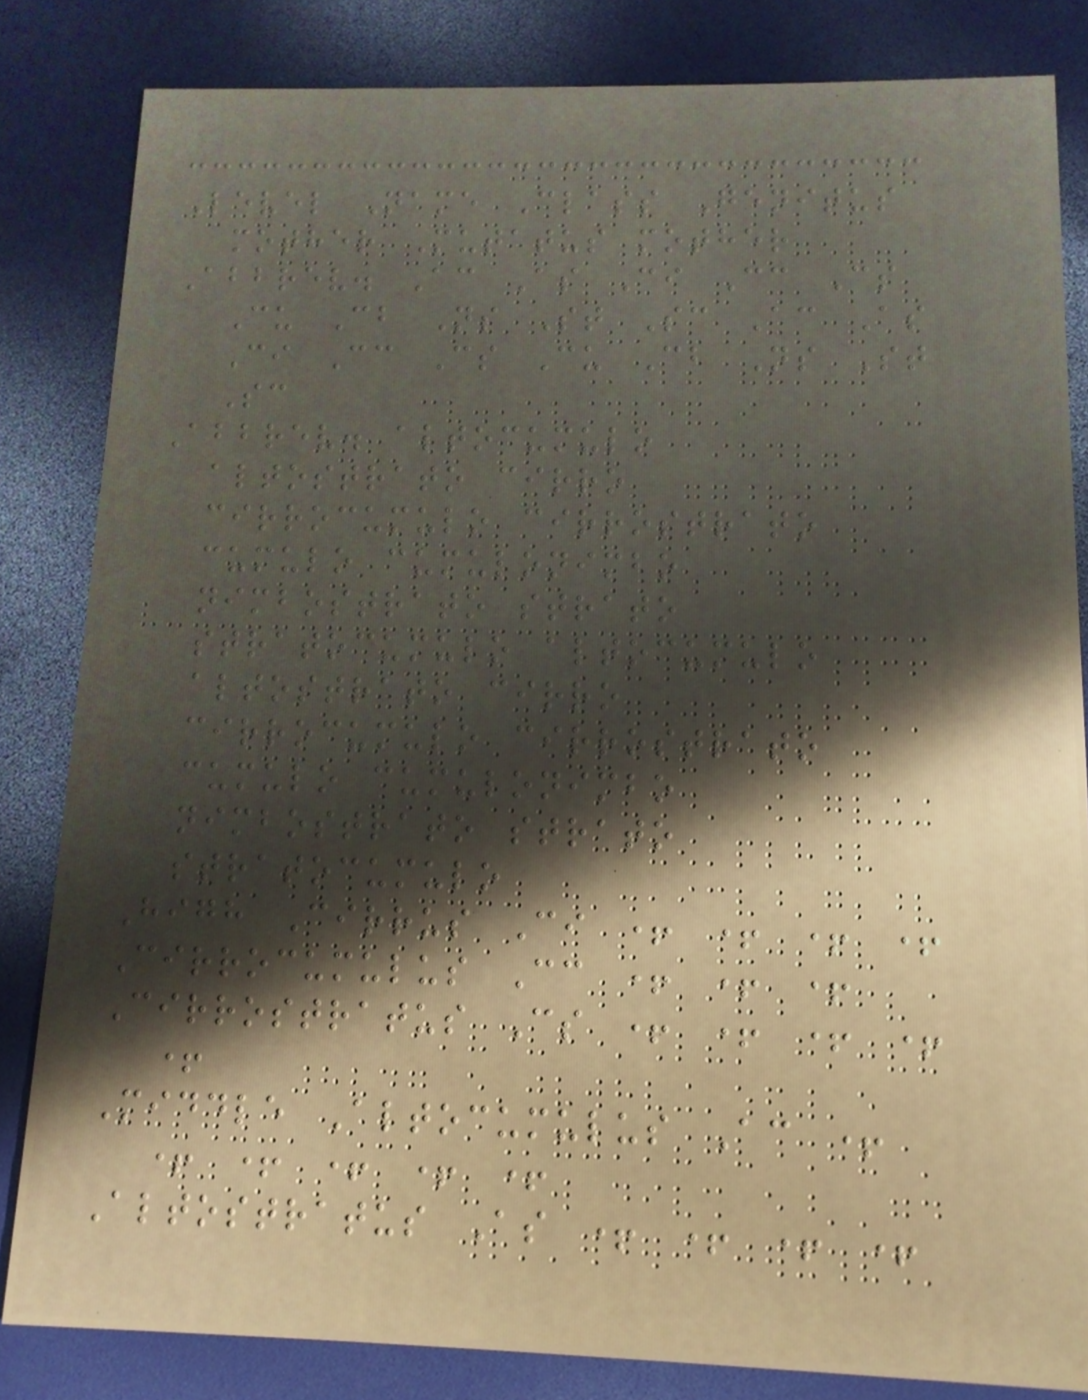Level Name Class Genitus
mother Mutatus mother
Abbrev. Ac As Ci Cc Cs
Cu Cb Ns St Sc Ac As
Ci Cc Cs Cu Cb Ns St
Sc
Abbrev. altocumulo
altostrato cirro
cirrocumulo cirrostrato
cumulo cumulonimbo
nimbostrato strato
stratocumulo altocumulo
altostrato cirro
cirrocumulo cirrostrato
cumulo cumulonimbo
nimbostrato strato
stratocumulo
High Cirrus Ci + + + +
Cirrocumulus Cc + + +
Cirrostratus Cs + + + +
+
Middle Altocumulus Ac +
+ + + + +
Altostratus As + + + +
